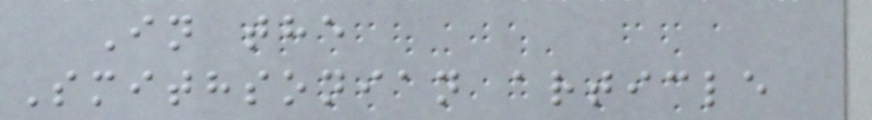In the
Smithsonian article
